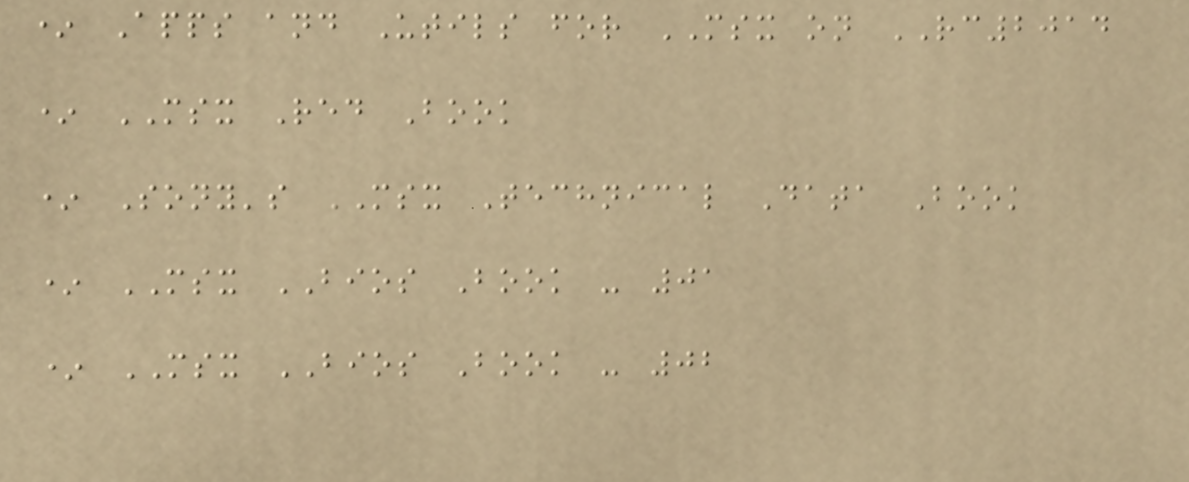* Apps and Utils for MSX on RC2014
* MSX Red Book
* Sony's MSX Technical Data Book
* MSX BIOS Book - 01
* MSX BIOS Book - 02
